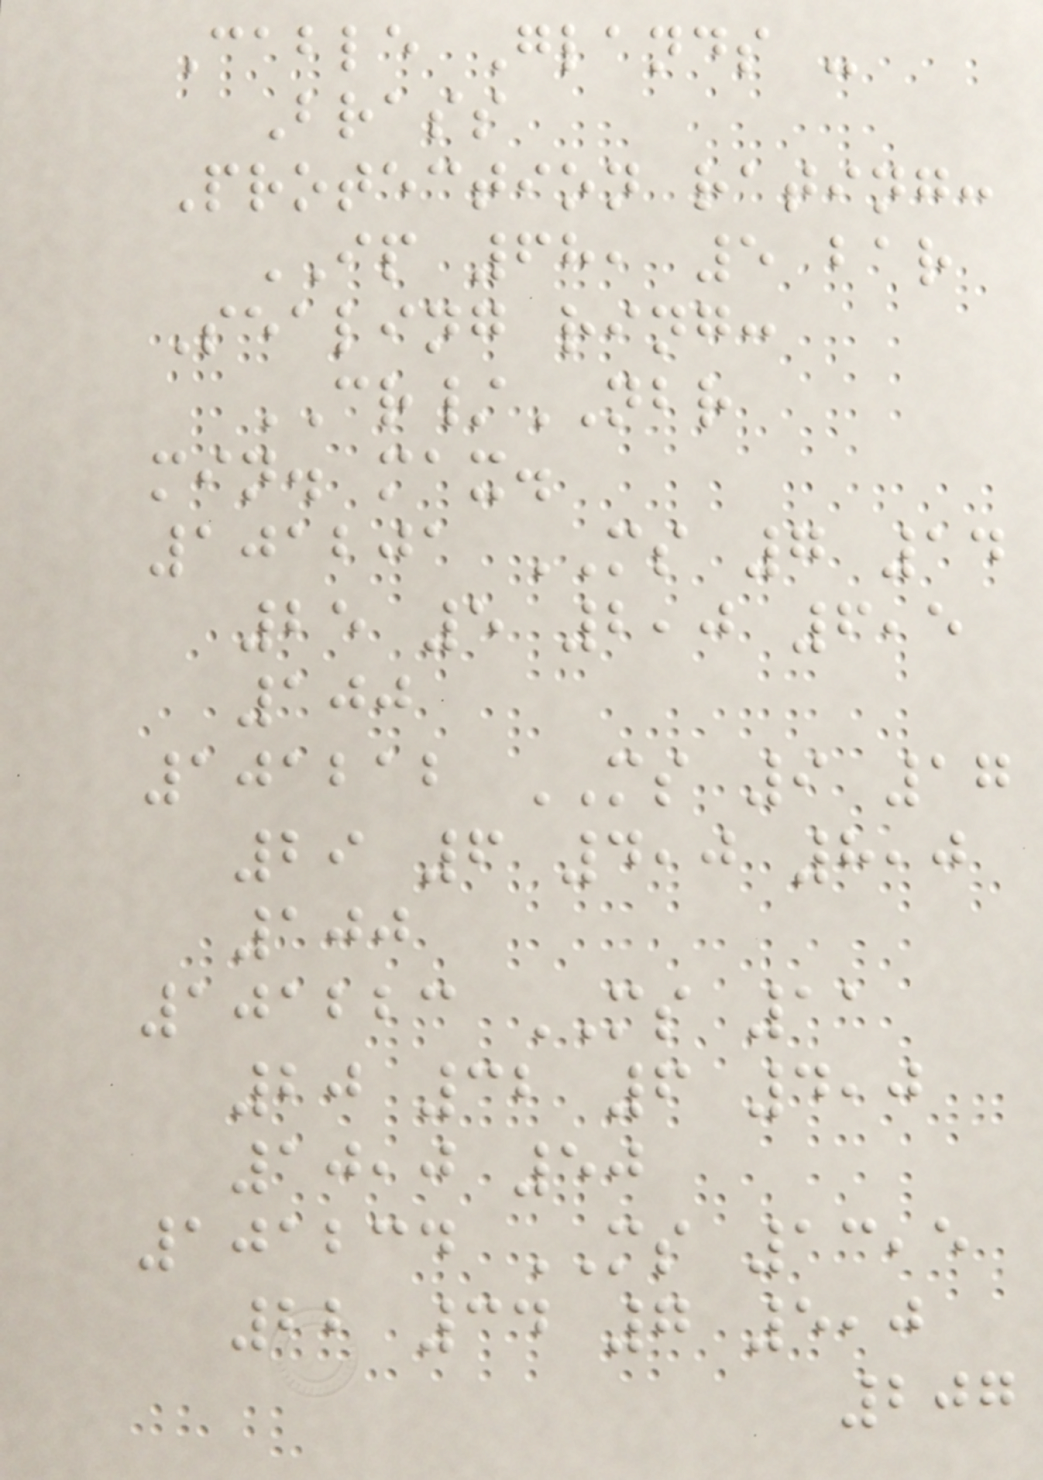Cable Glands -
Brass
Protection rating:
IP 68, 5 bar
Sealing ring:
CR/NBR
min. max.
101201 MS 7 14
25 5 2,0 6,5
100
101212 MS 9 17
29 6 4,0 8,0
100
101223 MS 11
20 32 6 4,0
10,0 50
101234 MS 13,5
22 34 7 5,0
207
